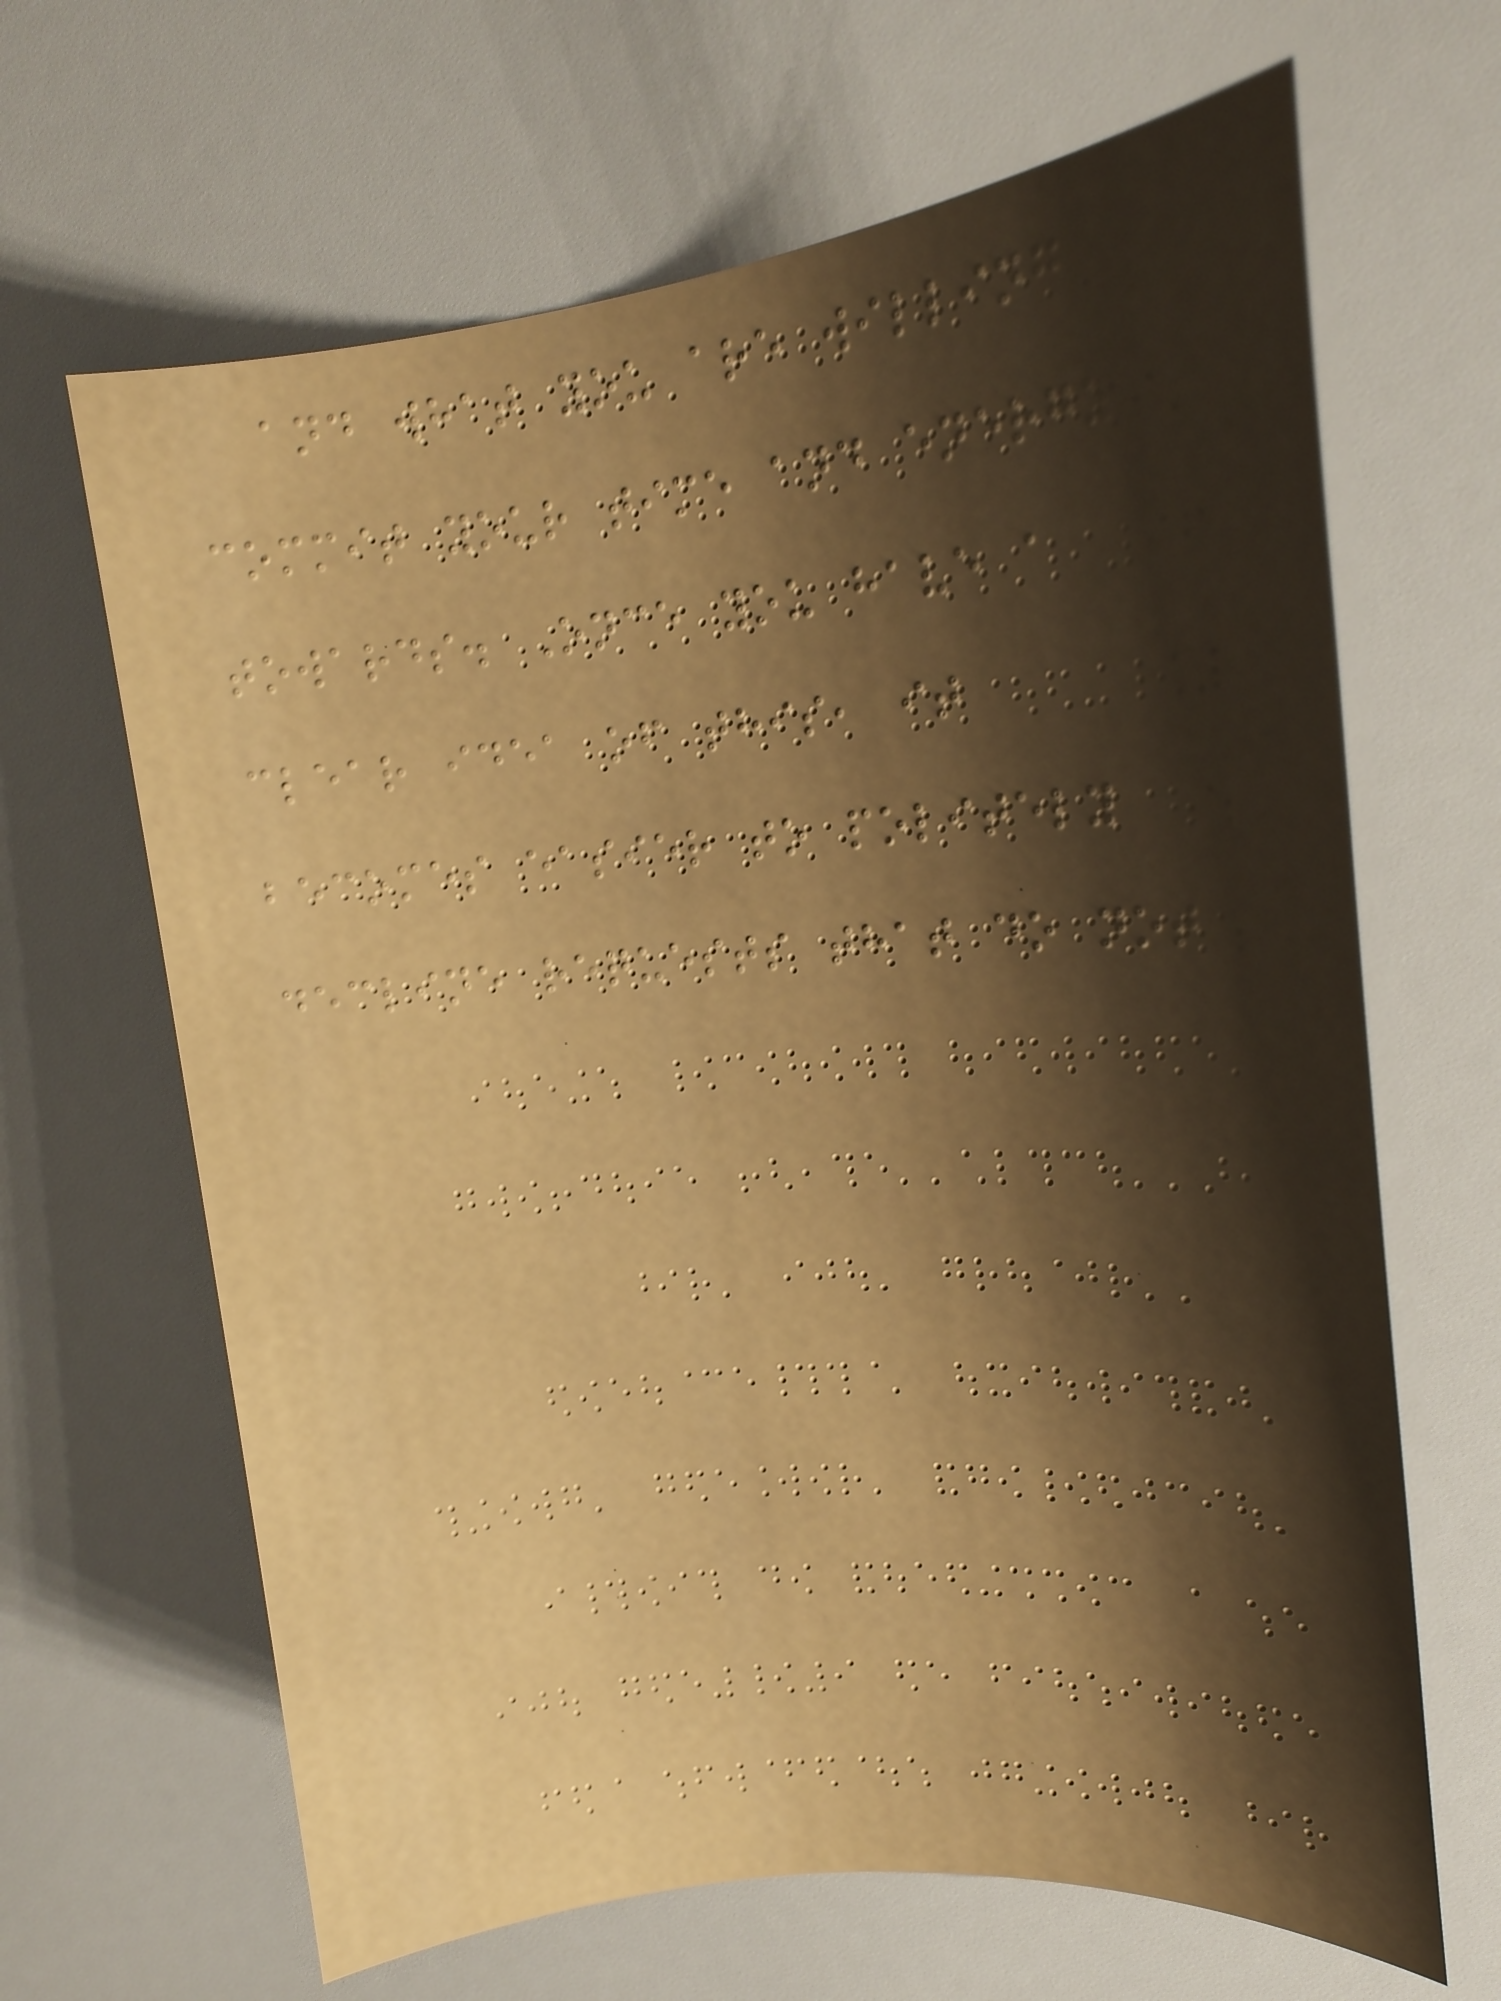and what you are willing to
commit your time and energy
towards. Once you have a
clear idea of this, it
becomes easier to politely
decline requests that do not
